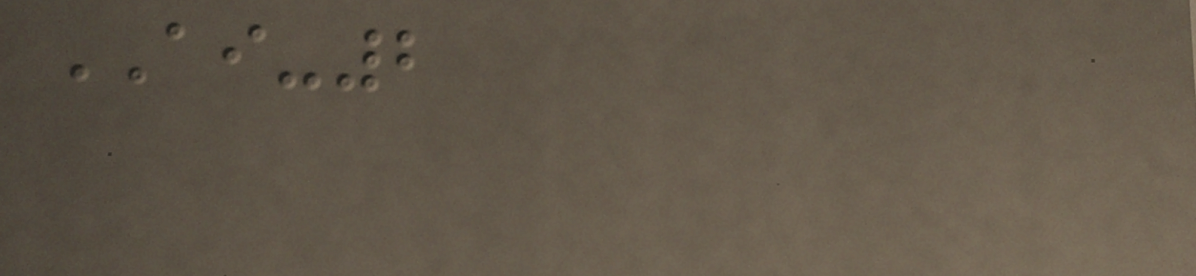AI-2
